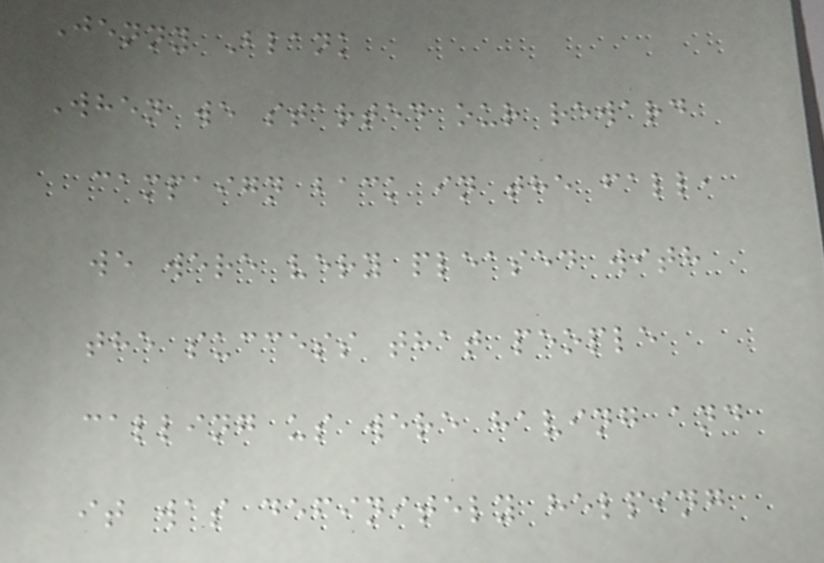Jenny Blank
When we started our reward
campaign back in the fall,
we were very pleased with
the success that people
calling us were having and
it was definitely helping
